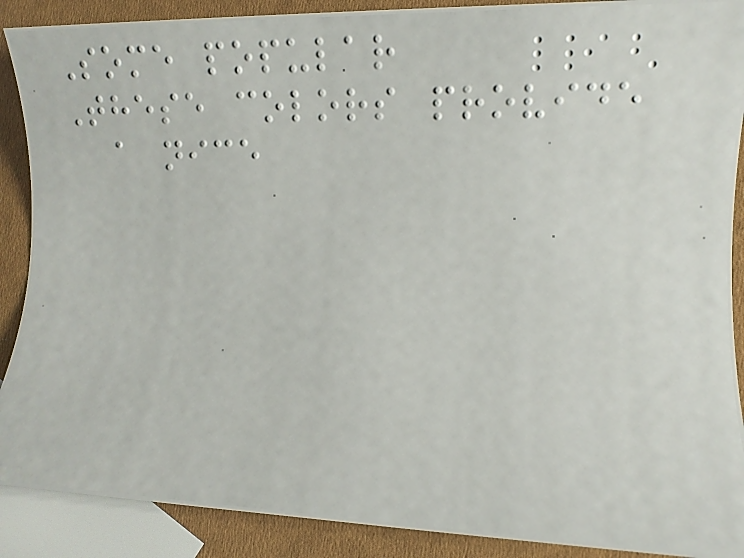Some popular
These colors provide
a nice
